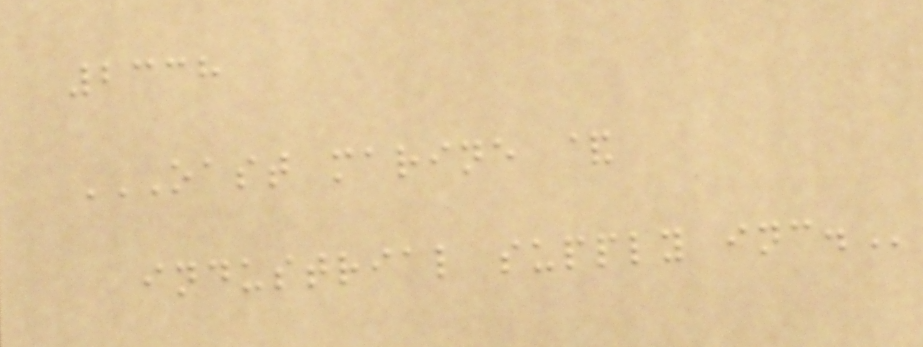2338
OAST MARINE &
INDUSTRIAL SUPPLY INC.
